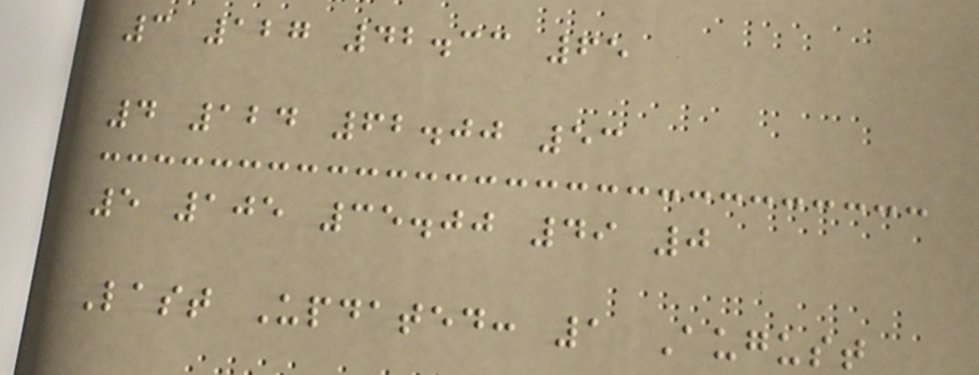3 127 42.33 65
4 124 62.00 53
5 105 35.00 49 0
Last Updated: 1 August
